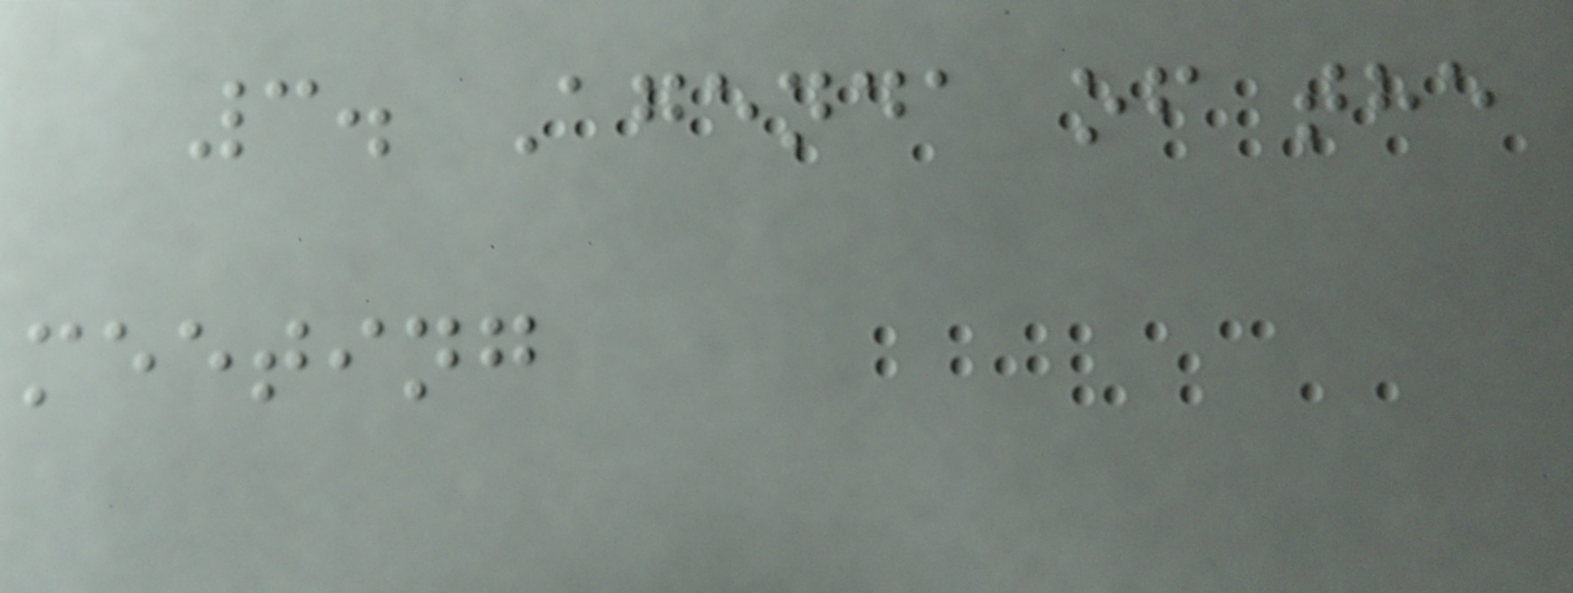3. Agenda of the
meeting
